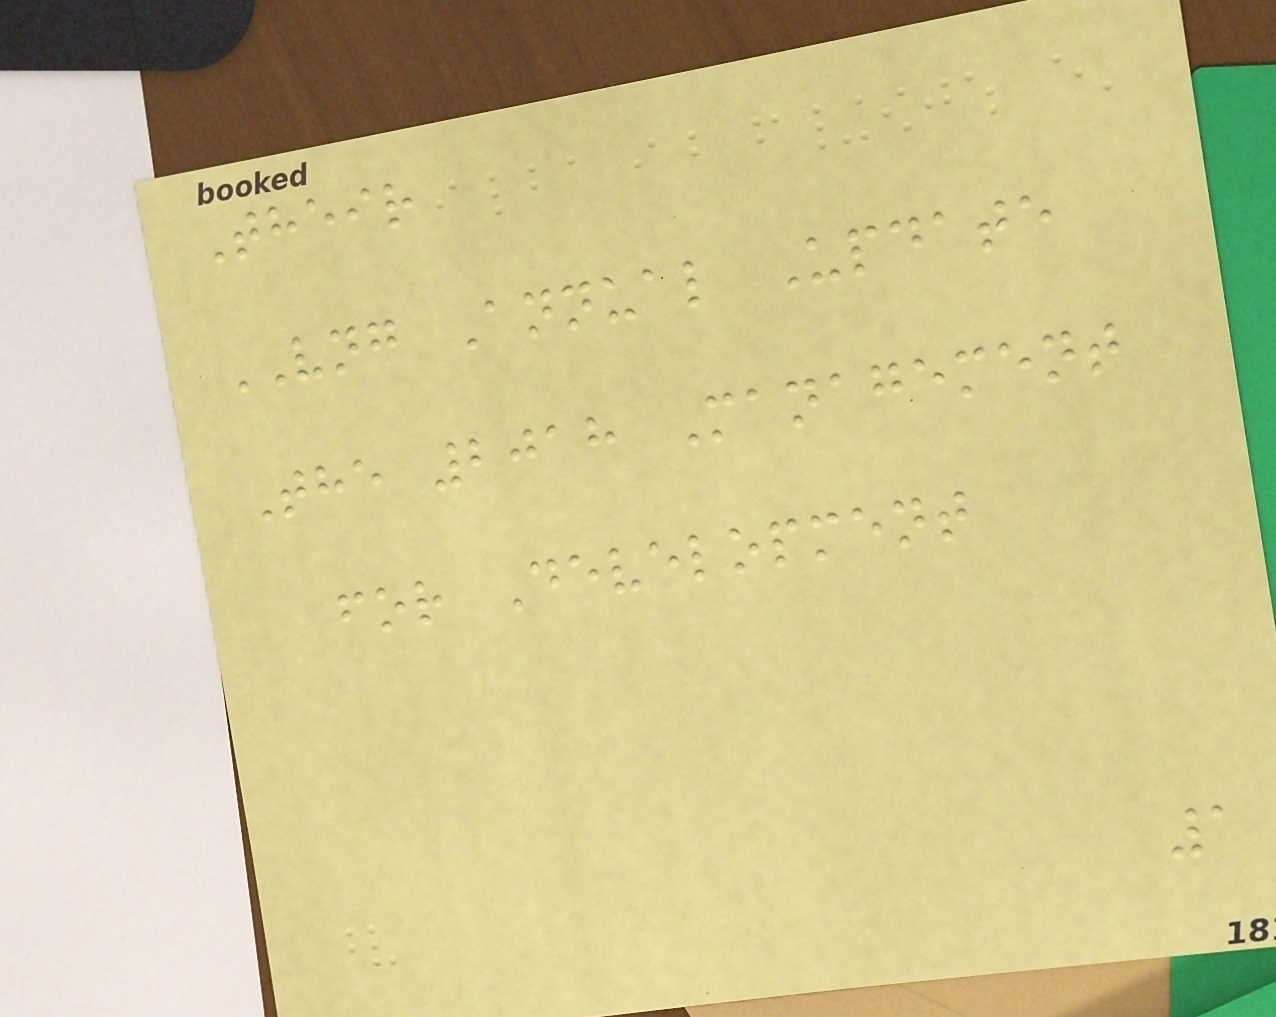Their
VNG Annual Update
The 2018 Management
for Development
1
